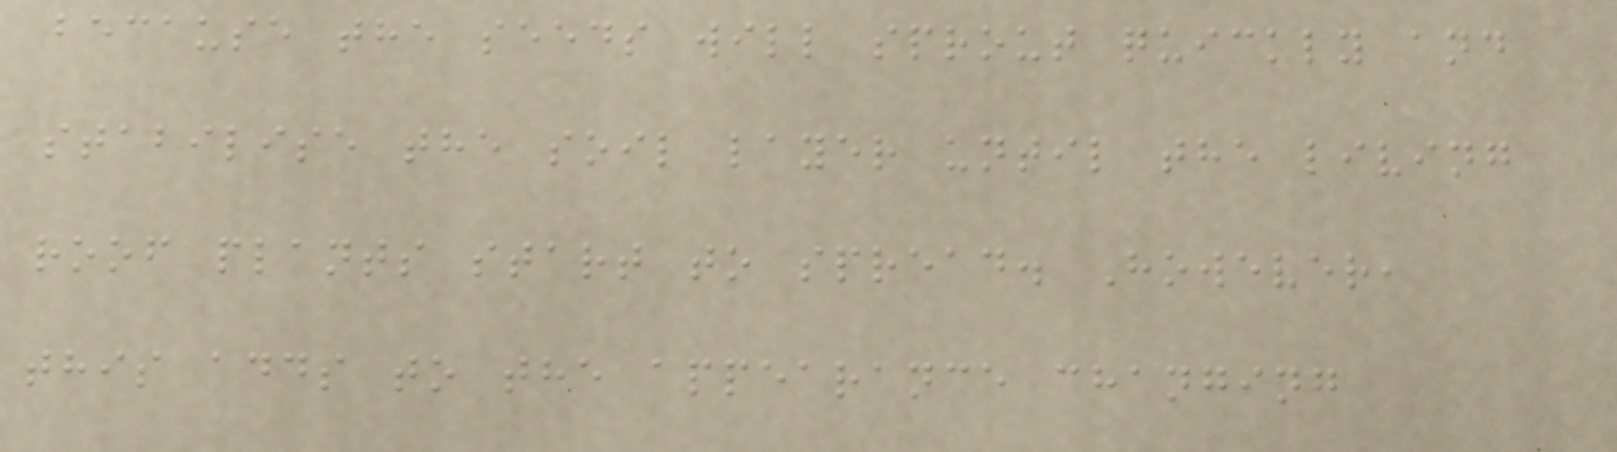because the seeds will sprout quickly and
stabilise the soil layer until the living
roof plants start to spread. However,
this adds to the appearance changing
